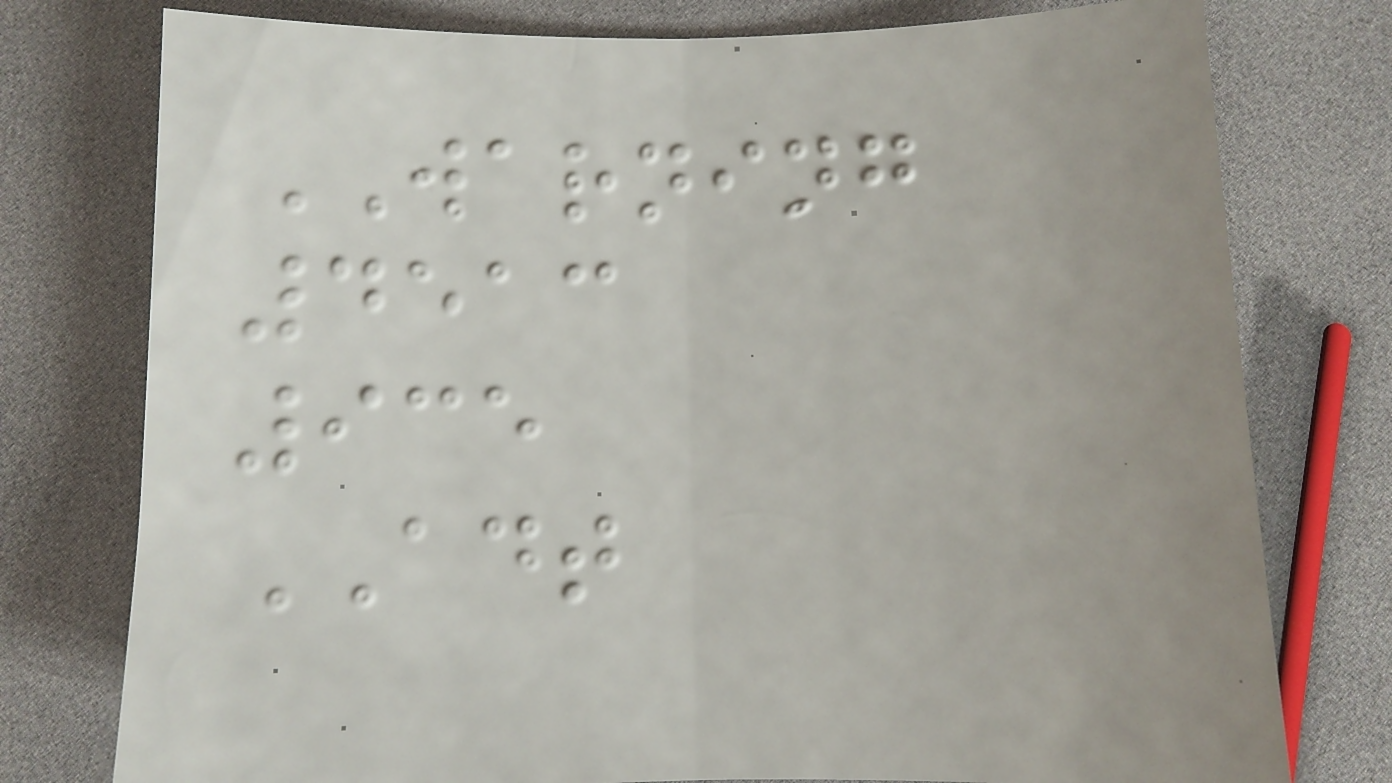WARNING
4513
935
ADT
